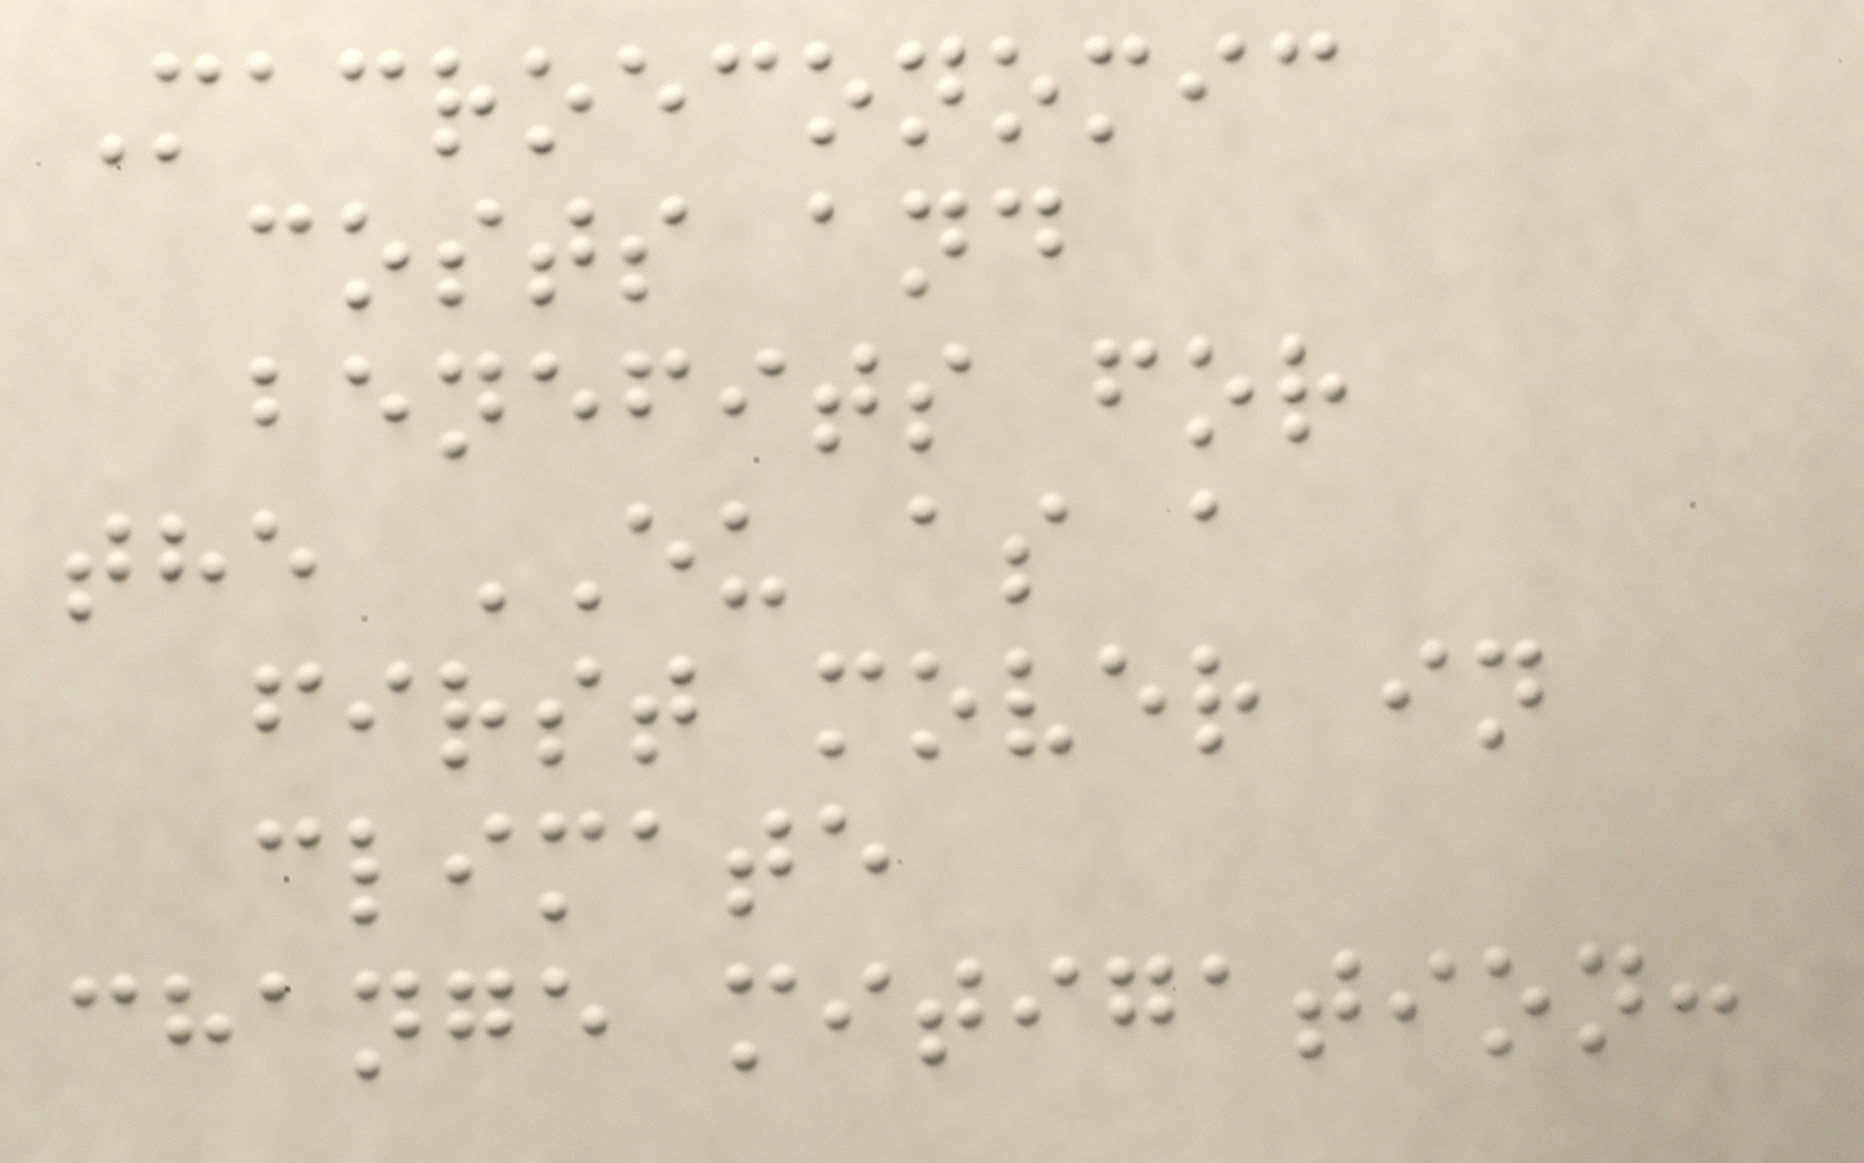Macroeconomic
costs and
benefits for
the EU as a
first mover in
climate
change mitigation:
